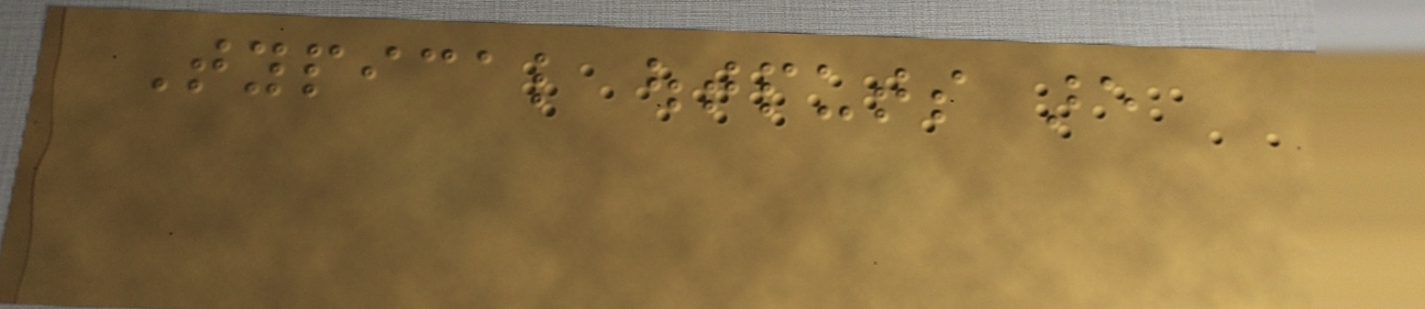Typical outputs are
